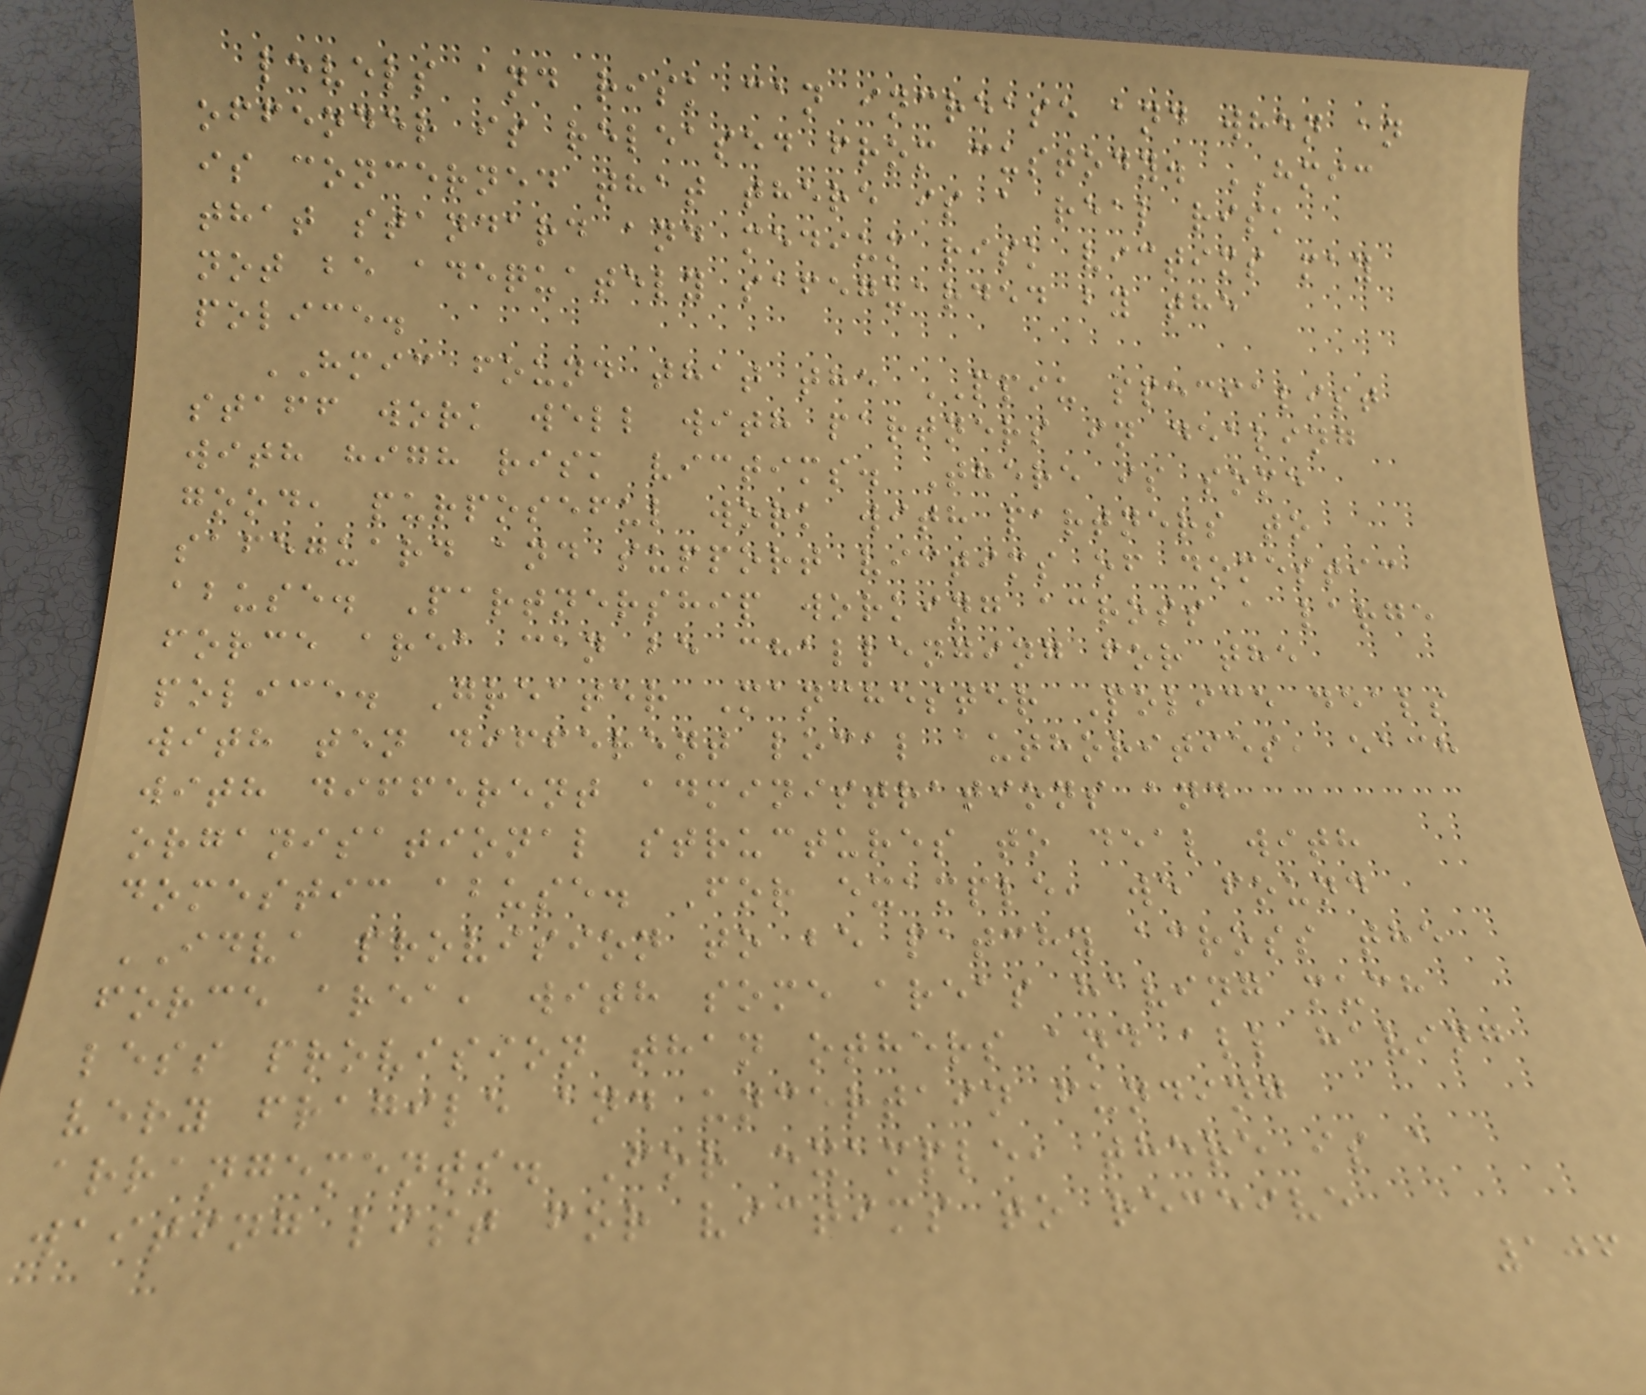levels and risk can increase and when an
offender is released from custody. HMIC
is concerned that there is a real risk
that standard and medium risk victims may
not be adequately safeguarded by the
police.
HMIC found that the PPIU specialist
staff work well with partners in dealing
with high risk victims. There is some
good, purposeful work with partners to
safeguard and support victims of domestic
abuse. Partnership working across a large
force area can be challenging for the
police. Greater Manchester Police deals
with ten different local authorities, each
with different administrations and
organisational structures to deal with
domestic abuse. For example, we found
IDVA provision to be patchy across the
force area, with some areas having much
less provision than others and all having
very fragile and uncertain funding
arrangements. For example, there is a
waiting list for victims to receive
106
